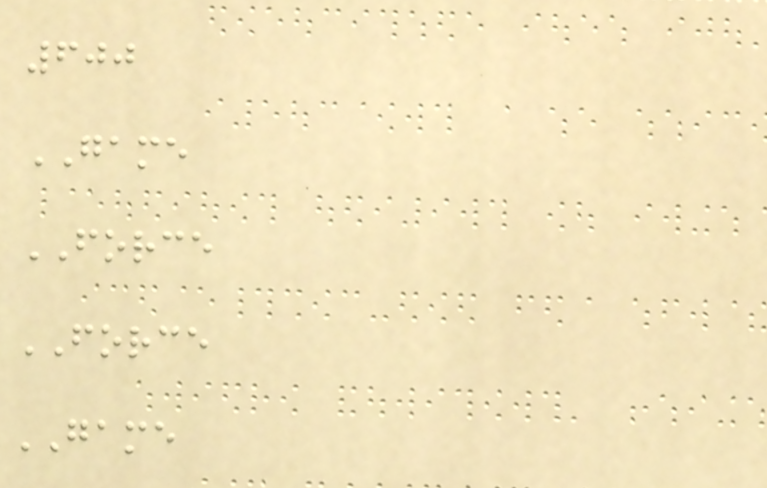600
GAME
FORCE
FORCE
GAME
